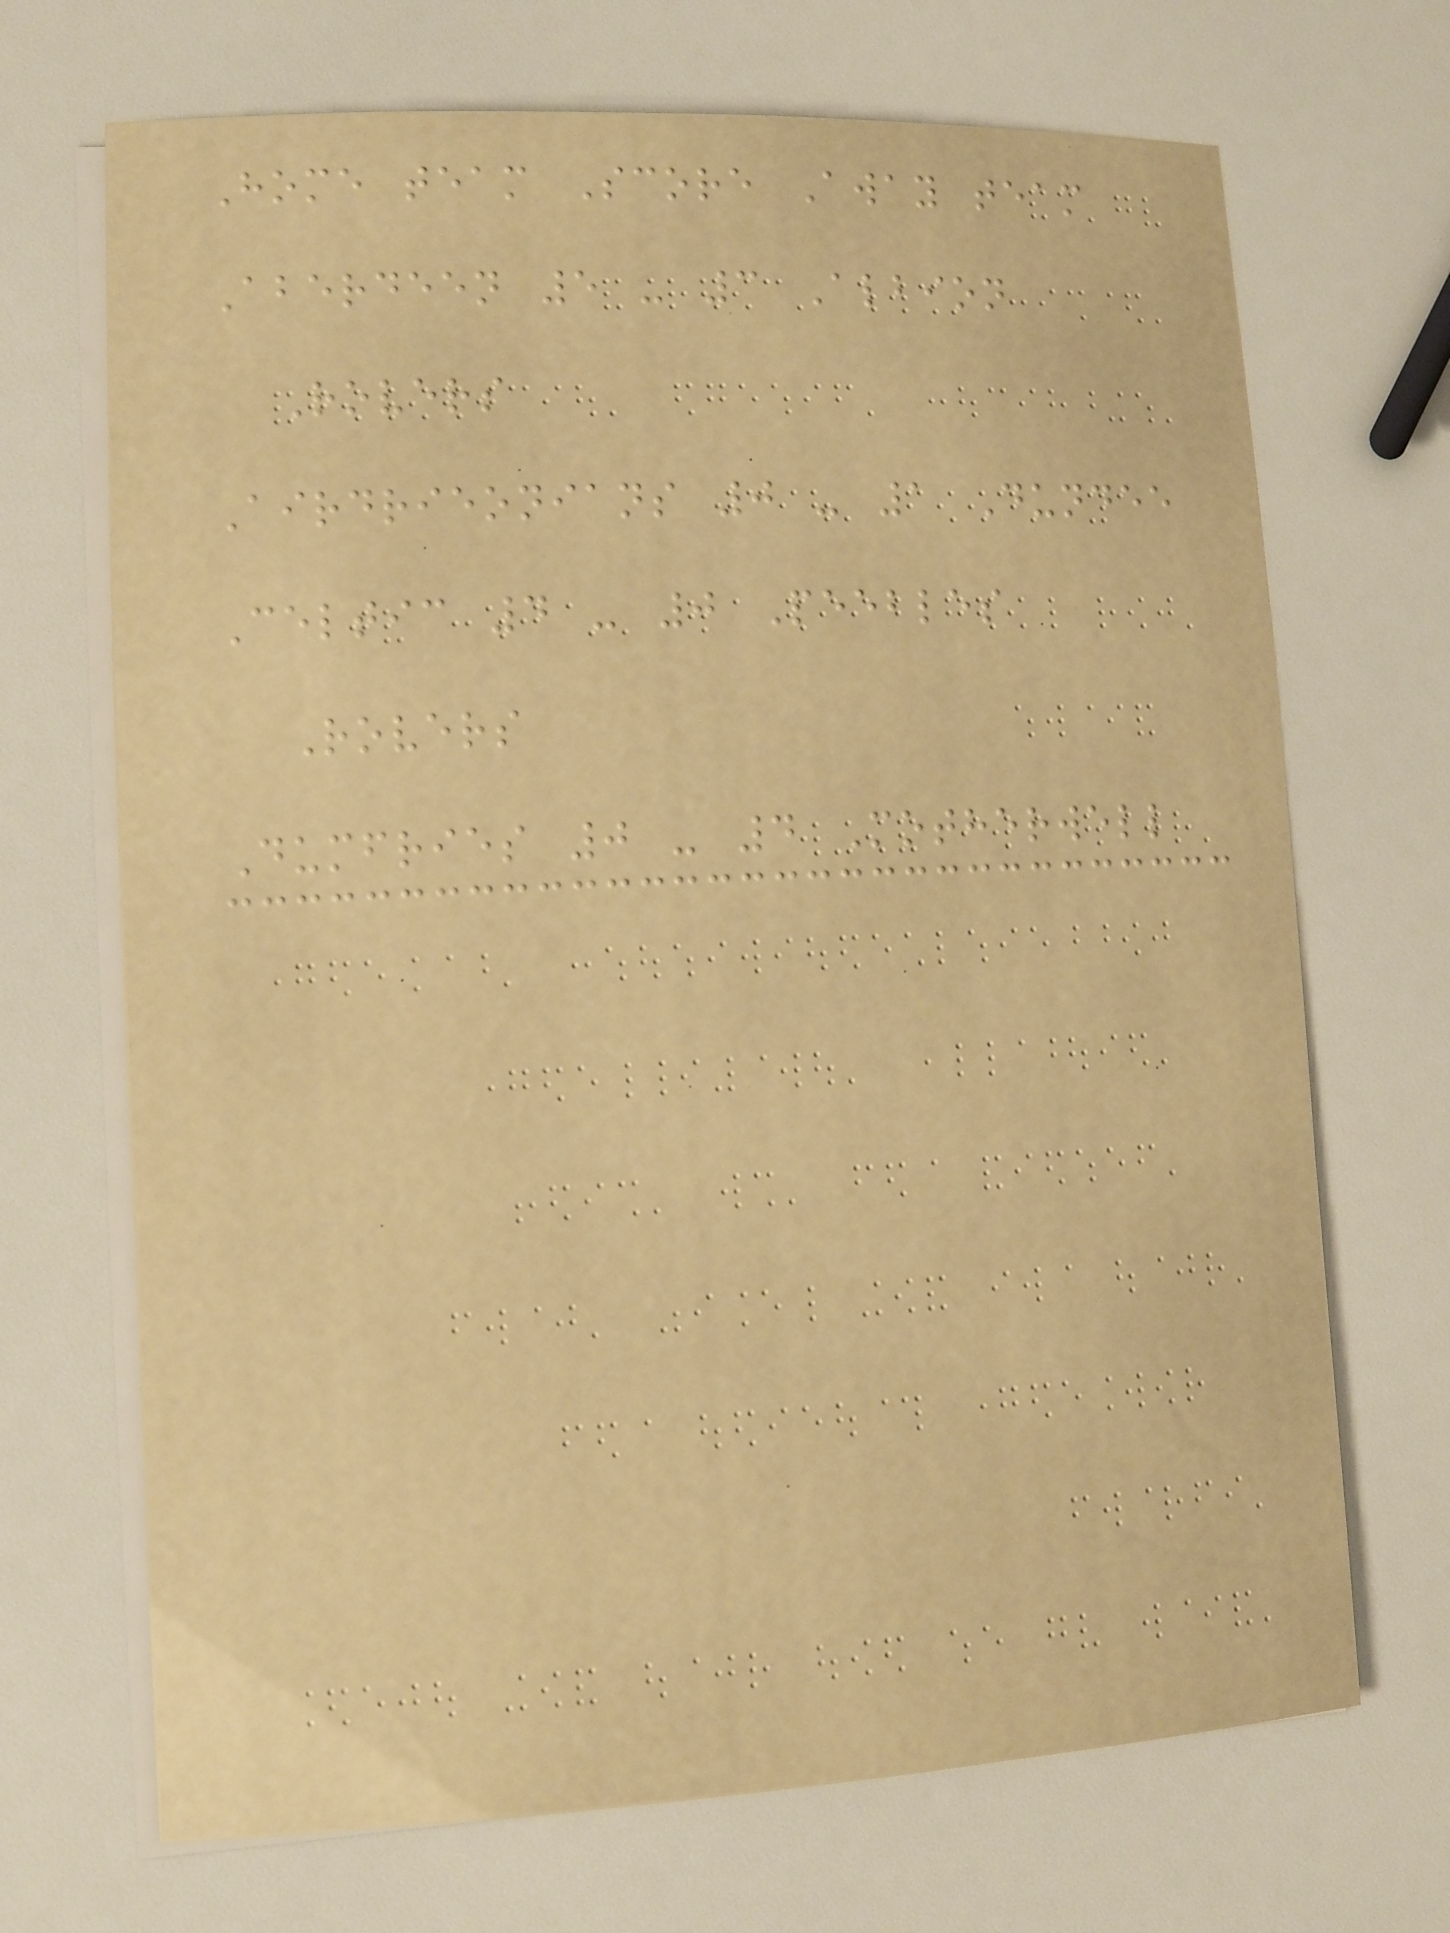Home team Score Away team
Aberdeen 5 - 3 Albion
Rovers
Airdrieonians 0 - 1 Dundee
Celtic 4 - 0 Peebles
Rovers
Dumfries 0 - 4 Motherwell
